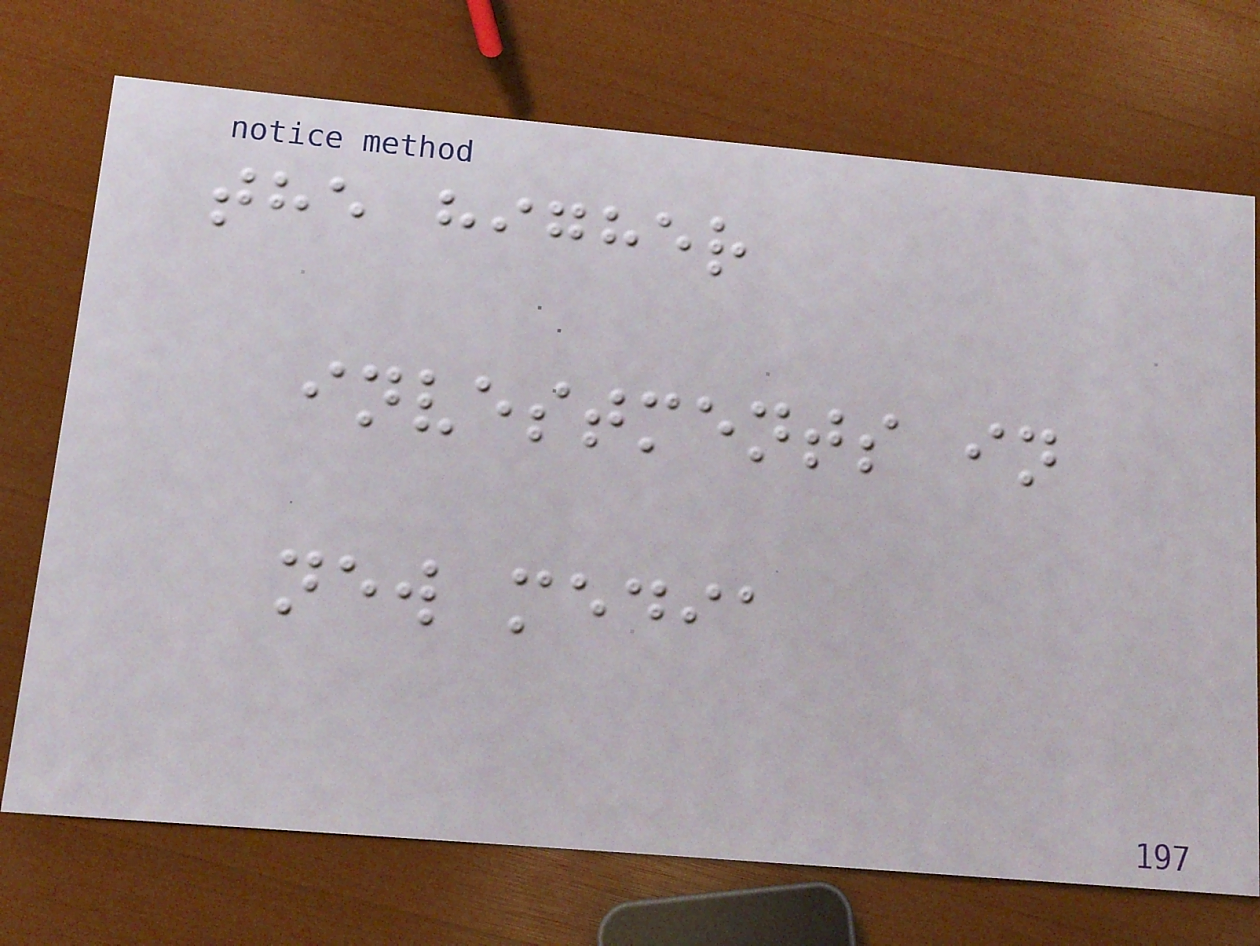the higher
investments in
new media
